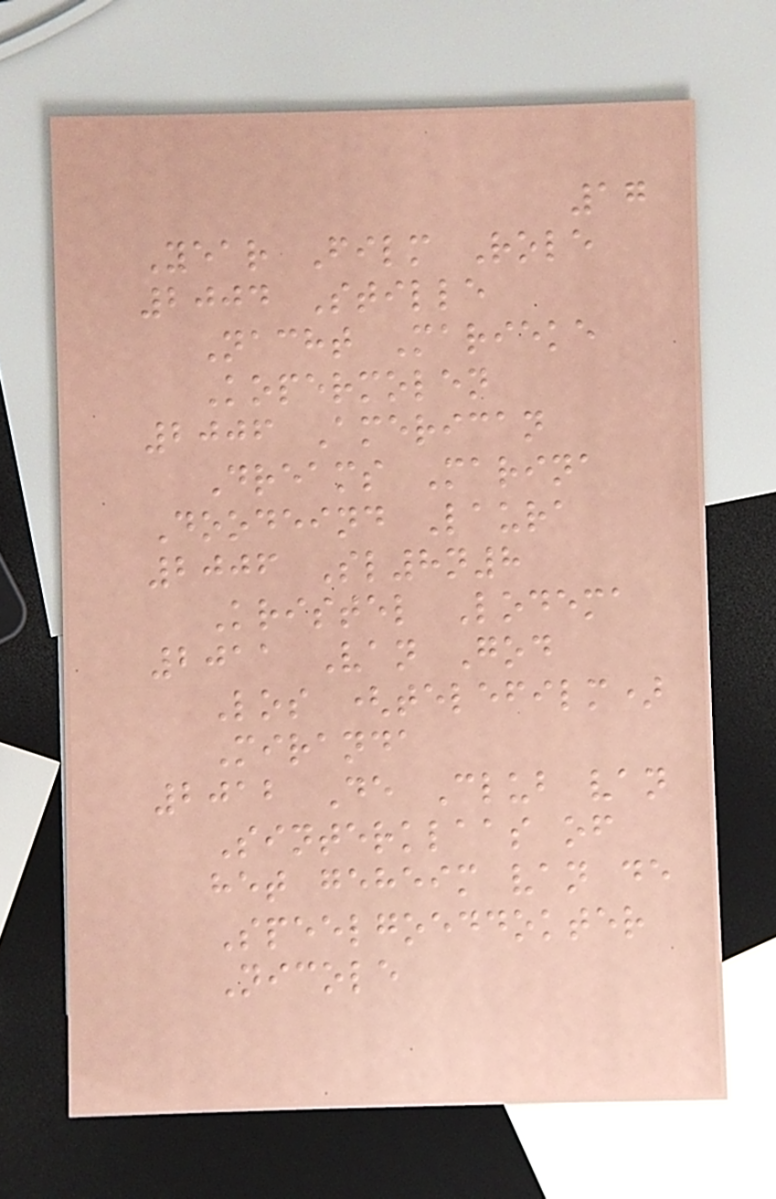17
Year Film Role
2004 Stille
Nacht Marieke
Kopermolen
2006 American
Dreams Marina
Doodeind Laura
2006 Sl8n8
Kristel Lodema
2011 Van God
Los (telefilm)
Miranda
2012 De Club van
Sinterklaas of
het geheim van de
Speelgoeddokter
Nicole
